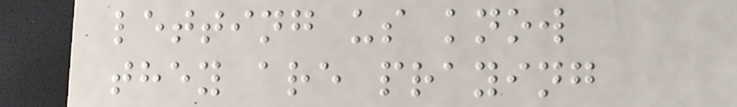letting us know
they are praying
